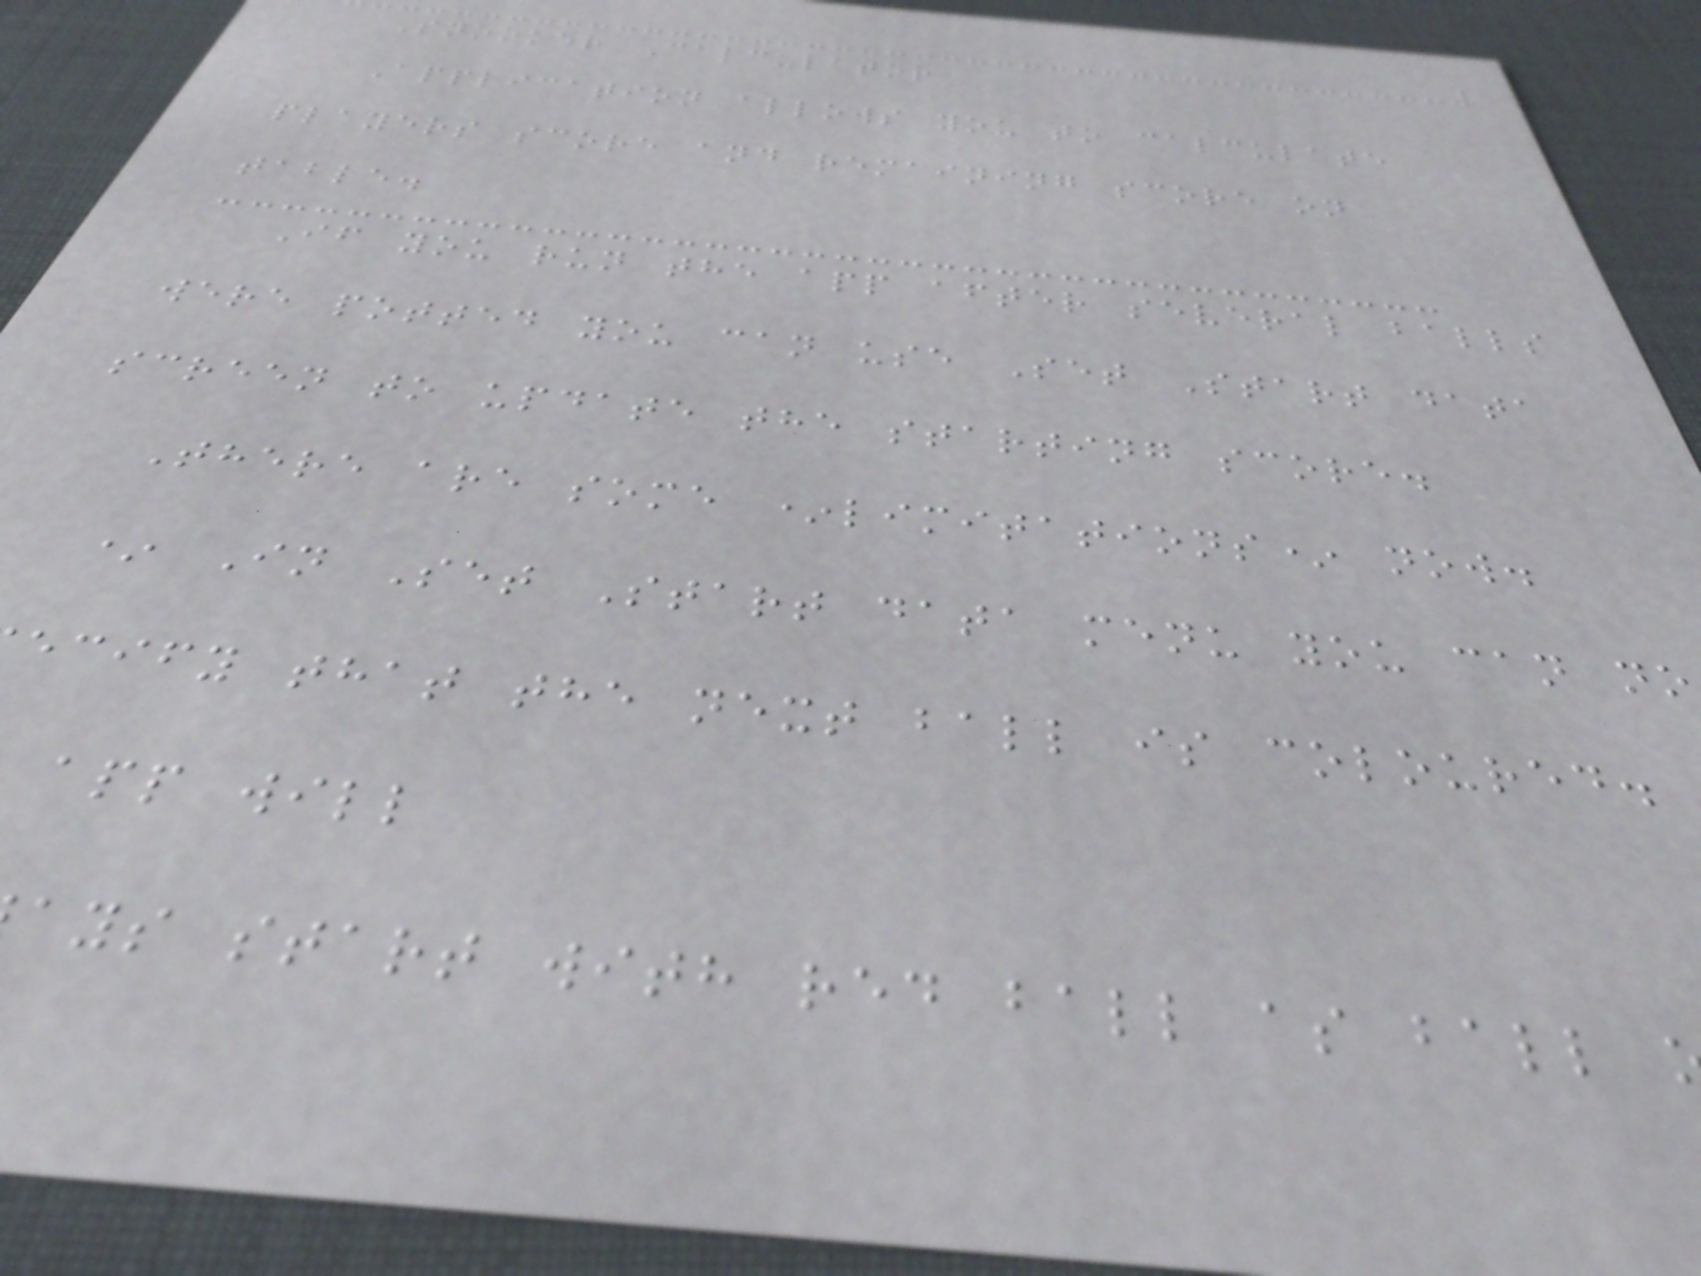Snooker Calculator
Application allows you to calculate
players score and remaining score on
table.
If you run the app after several balls
were potted you can use Set Start data
screen to update the starting score.
There are some *limitations* now.
* In Set Start data menu you can no
ecify that the next ball is coloured.
app will
ays start with red ball as ball
